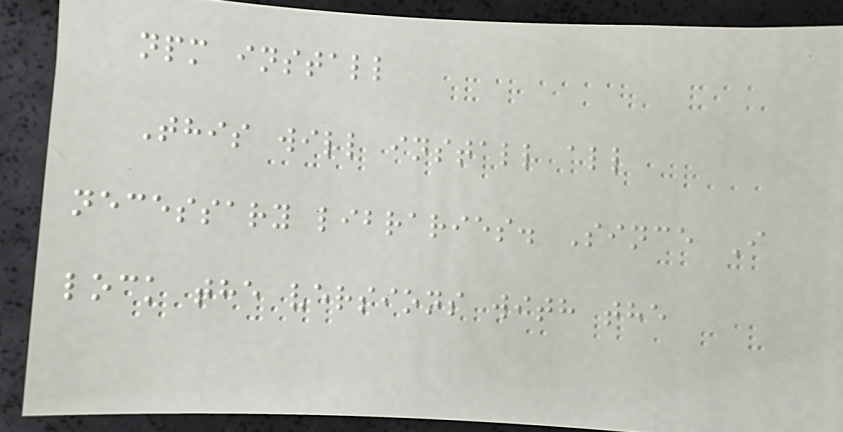npm install
This will install all
necessary libraries. Since I
lock the versions with the
